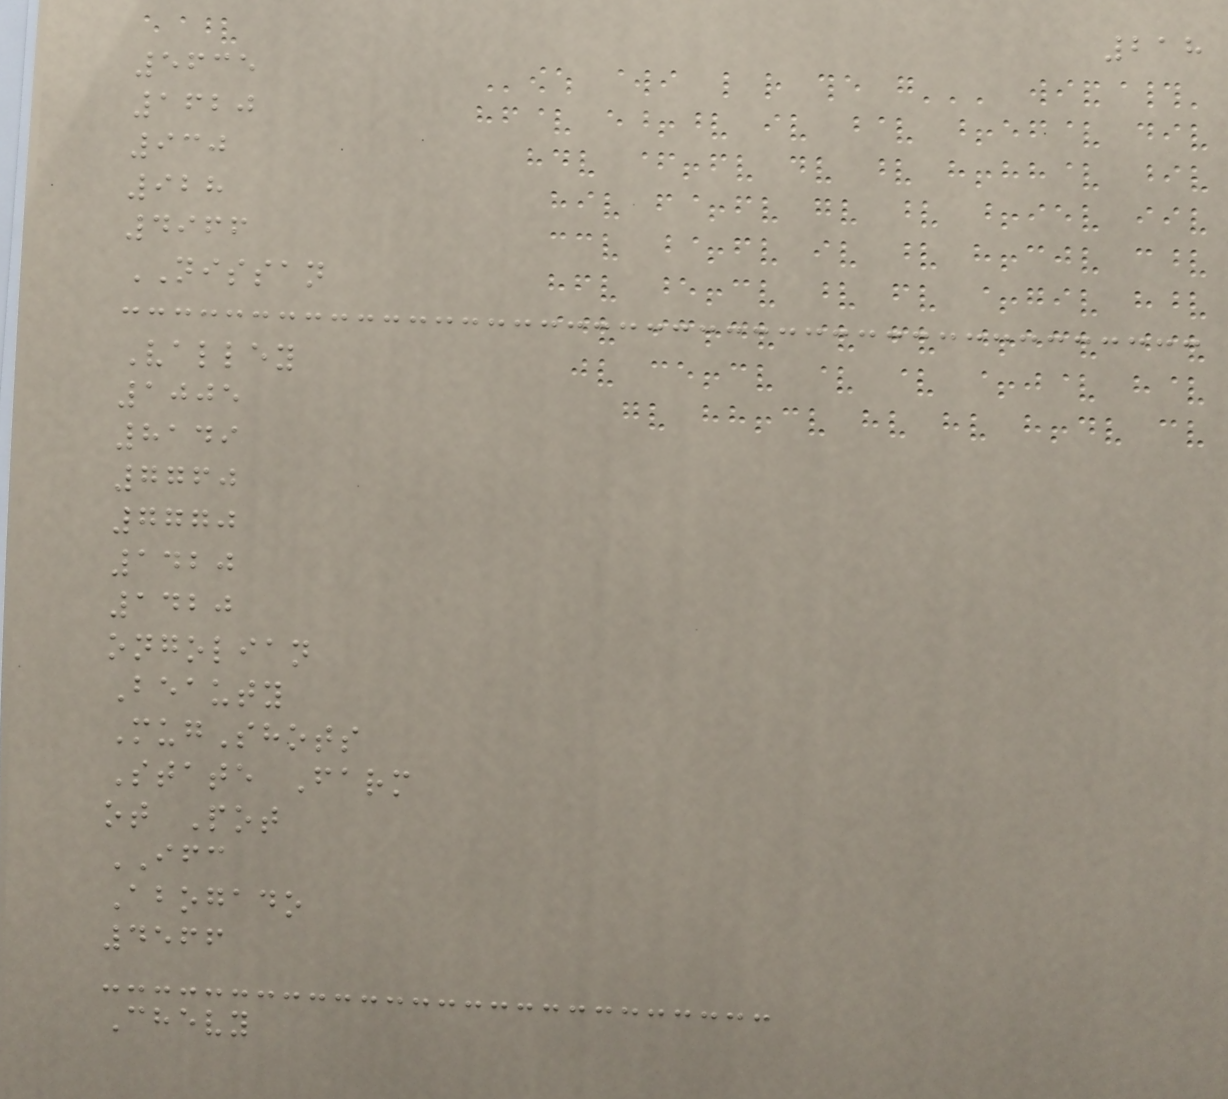218
5635
1620
930
928
4966
NISSAN
Valley
1005
8149
7760
7770
1420
1420
ongolian
Beauty
MugShots
State Farm
ot Pot
IFC
Abogado
4566
Chevy
